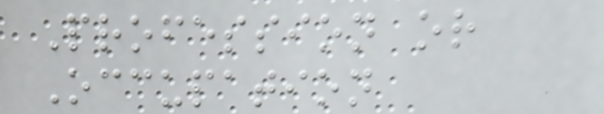Profession or
Occupation
